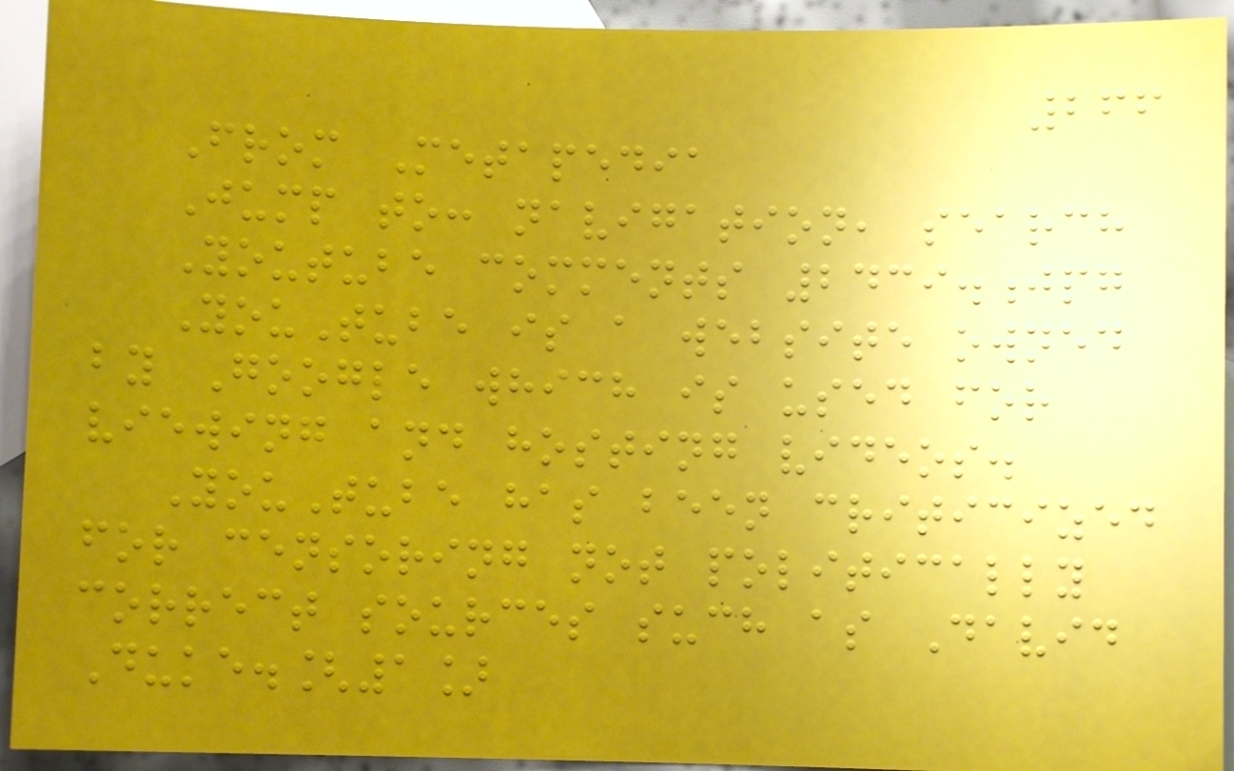266
From Metapedia
Jump to: navigation, search
Youtube comments 2439.jpg
YouTube is a website owned
by Google which is used for
viewing and hosting videos.
YouTube has been criticized
for censoring not politically
correct sources such as David
Duke.[1]
